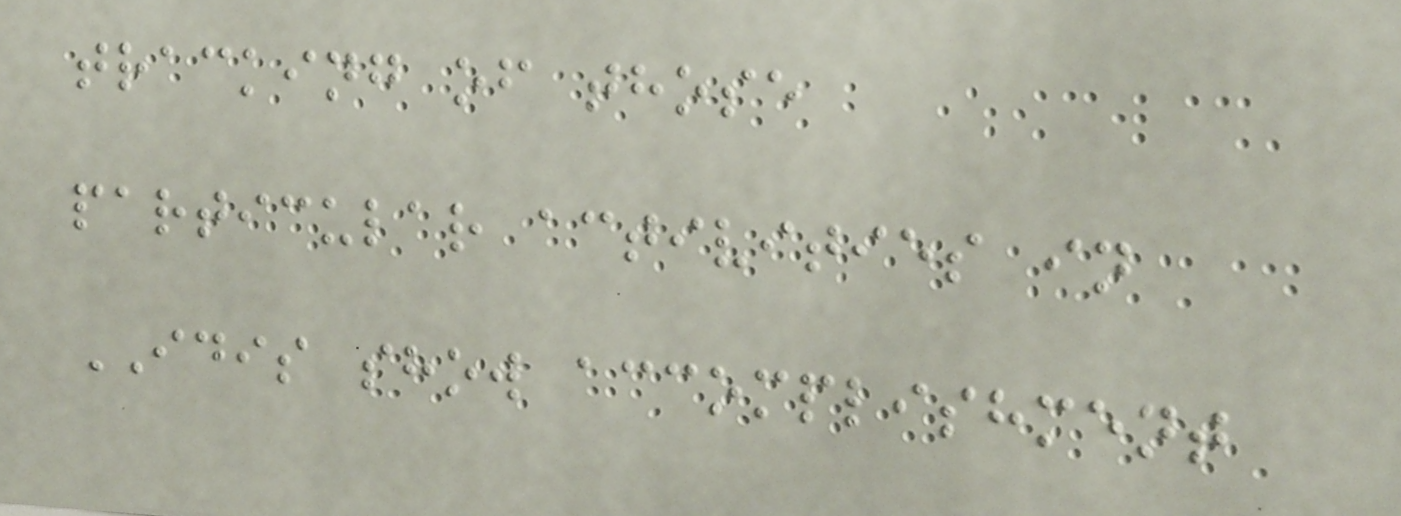tracking of those
particular activities in
IDIS show accomplishment
